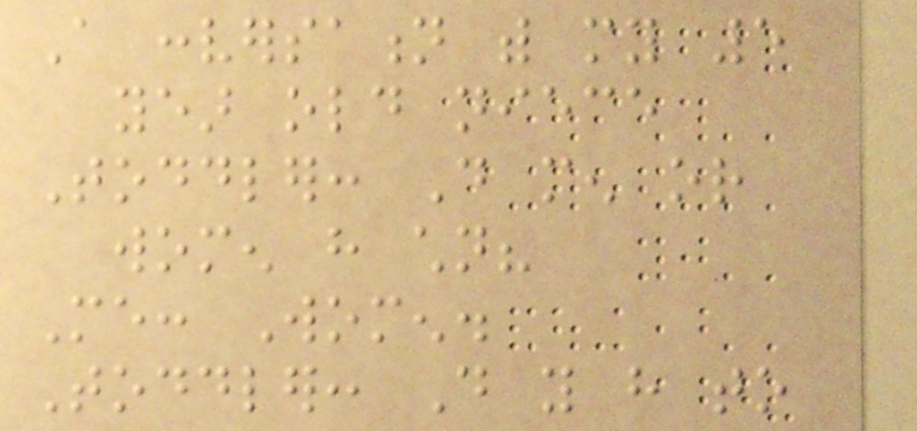A conversation with my 5
year old niece
Toddler: Do men or
women have children?
Me: Women.
Toddler: Do you have to
